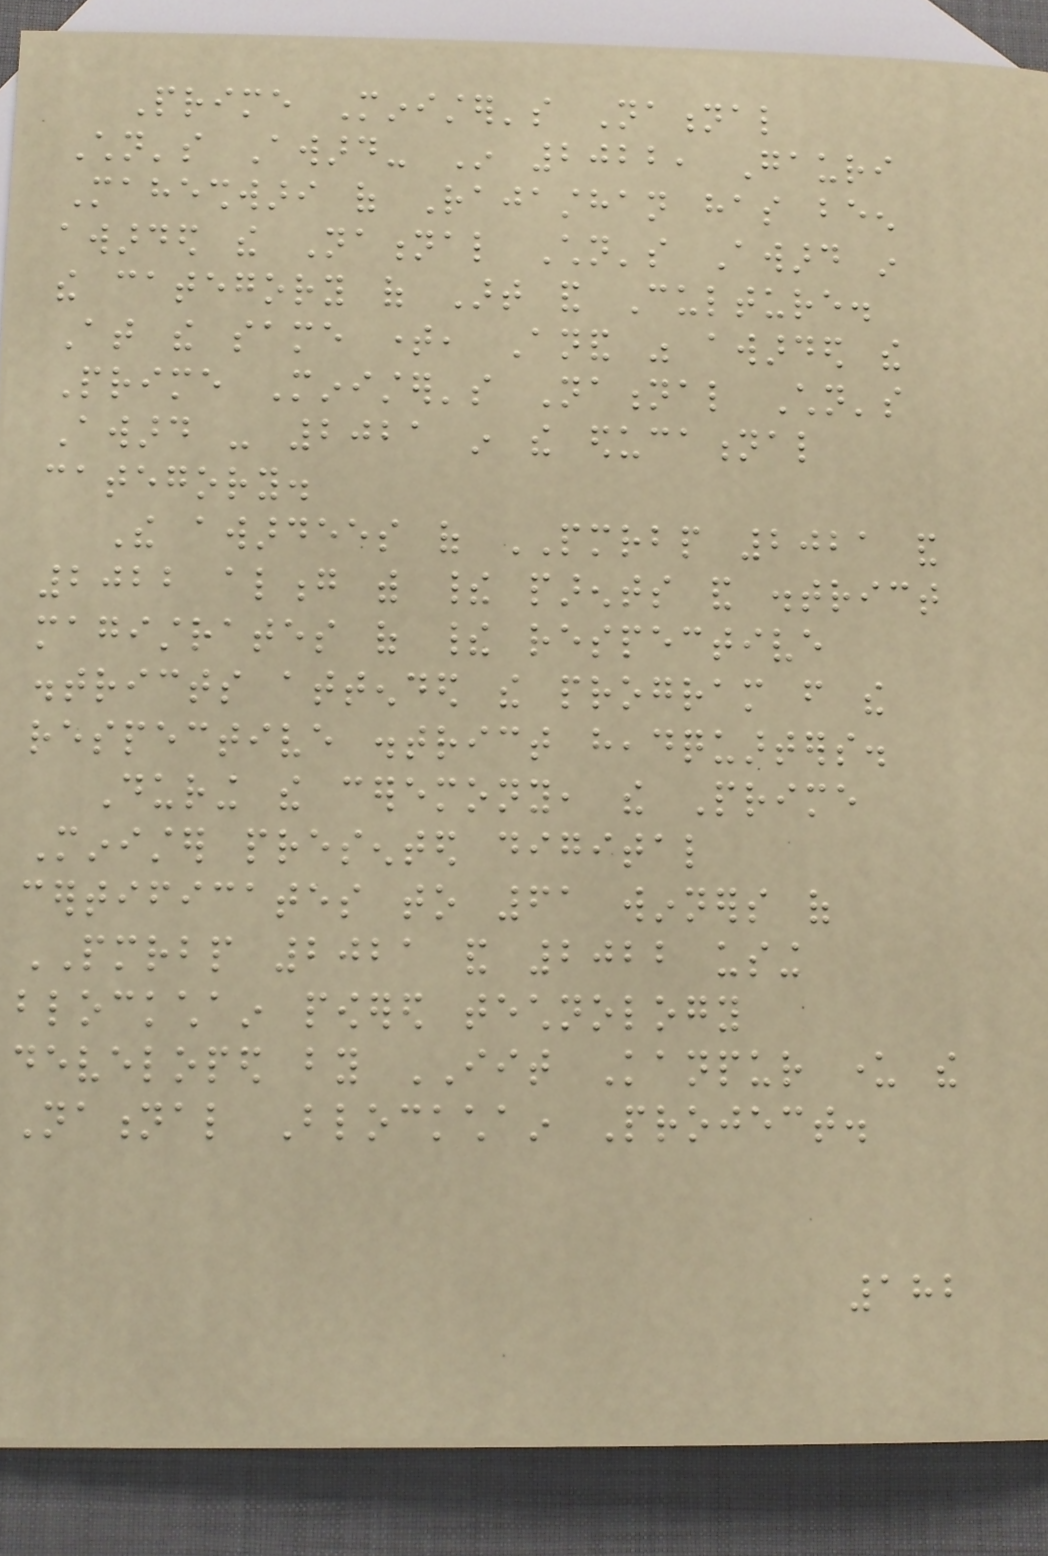Prime Minister's National
Children's Award- In 2022, Gauri
Maheshwari of Rajasthan has been
awarded the National Children's Award in
the category of Art and Culture.
At the same time, Anand was awarded the
Prime Minister's National Children's
Award - 2021 in the educational
category.
The awardees of PMRBP 2021 and
2022 along with their parents and district
magistrates of their respective
districts attended the program from the
respective district headquarters.
During the ceremony, the Prime
Minister presented digital
certificates to 61 winners of
PMRBP 2021 and 2022 using
blockchain powered technology
developed by IIT Kanpur under the
National Blockchain Project.
182
